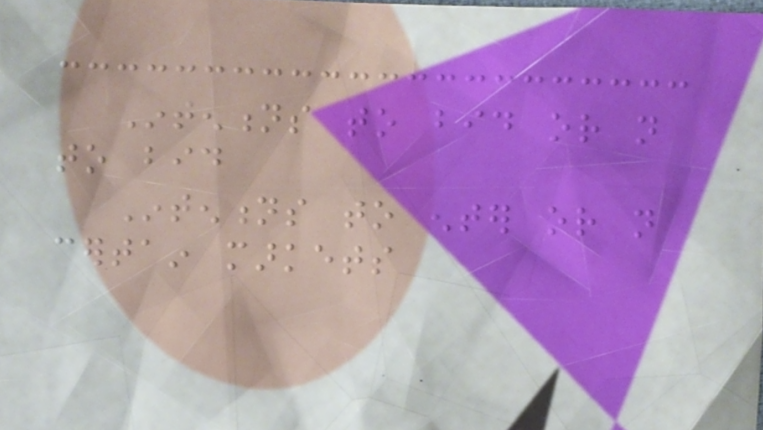Intentions to bid or not
to bid
Intentions to enter or not
certain markets
